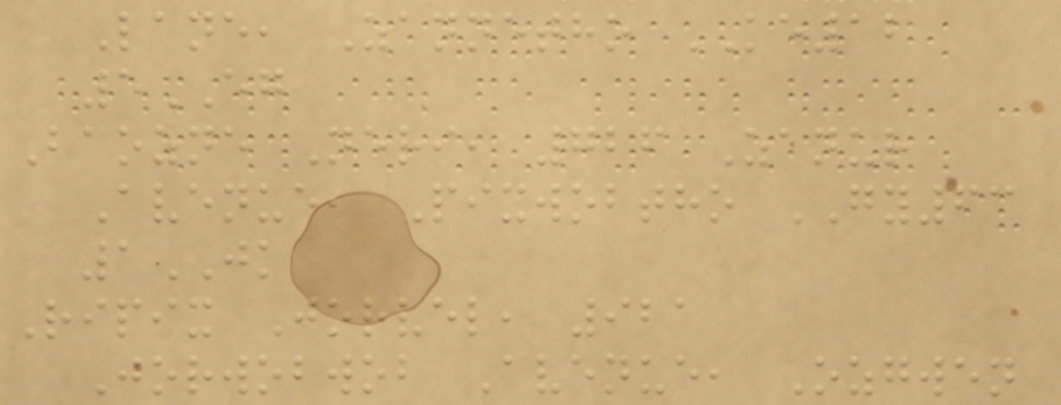Lane, Zannetho KE12
5EG
Baozne Neri, 726 Zanur
Avenue, Pixwobtho GY63
1JK
Ripix Jorvel, 921
Jorwobwob Avenue, Ozgwen
